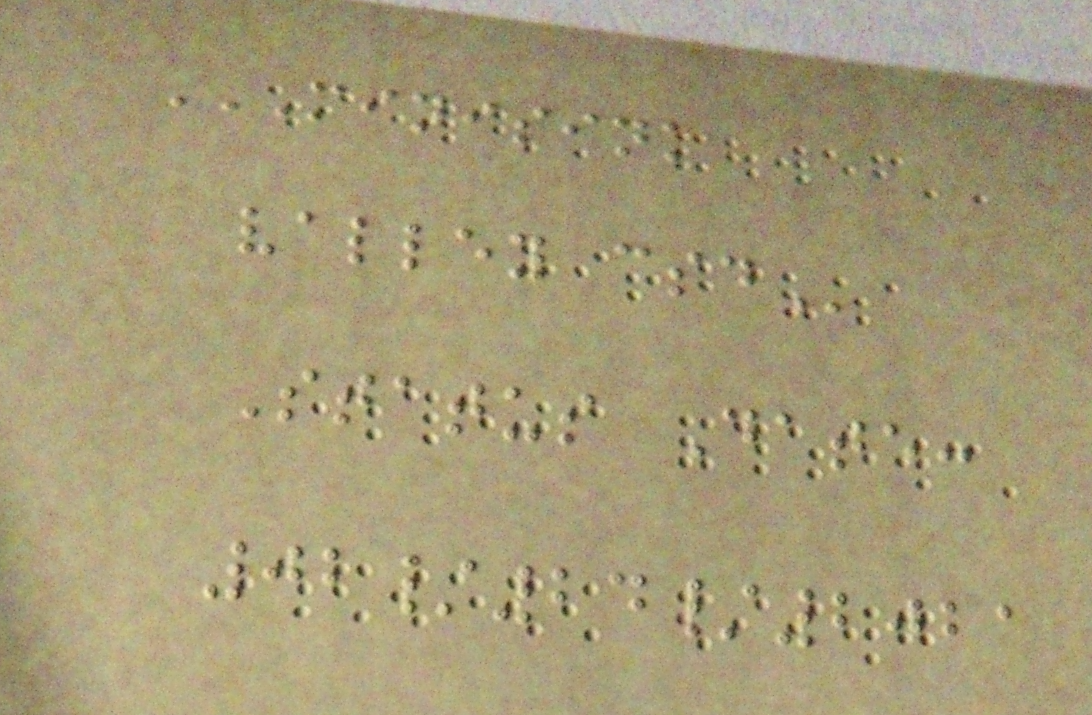MINISINK
VALLEY CSD
Status Date:
02/24/2021
